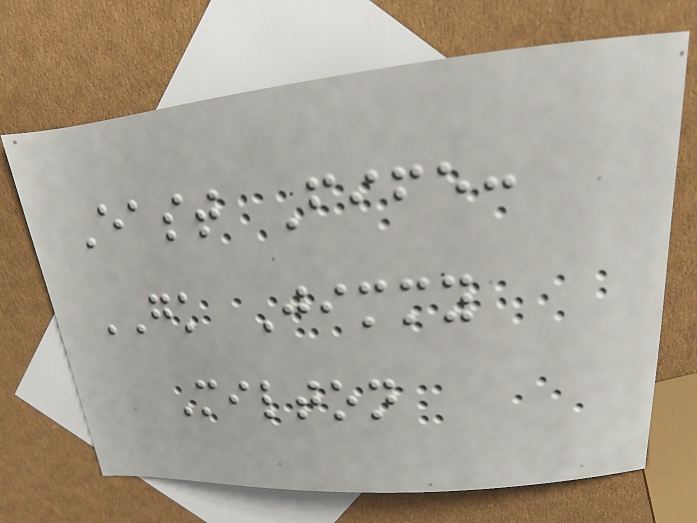East Fife:
GK Jimmy
Milton
